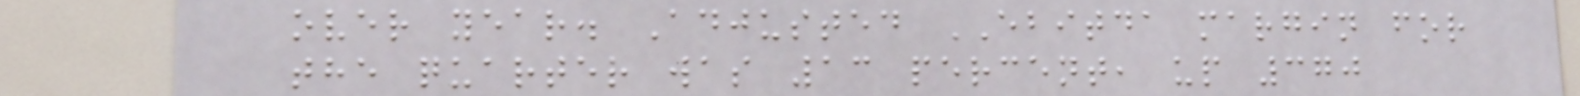over year. Adjusted EBITDA margin for
the quarter was 13 percent, up 370
